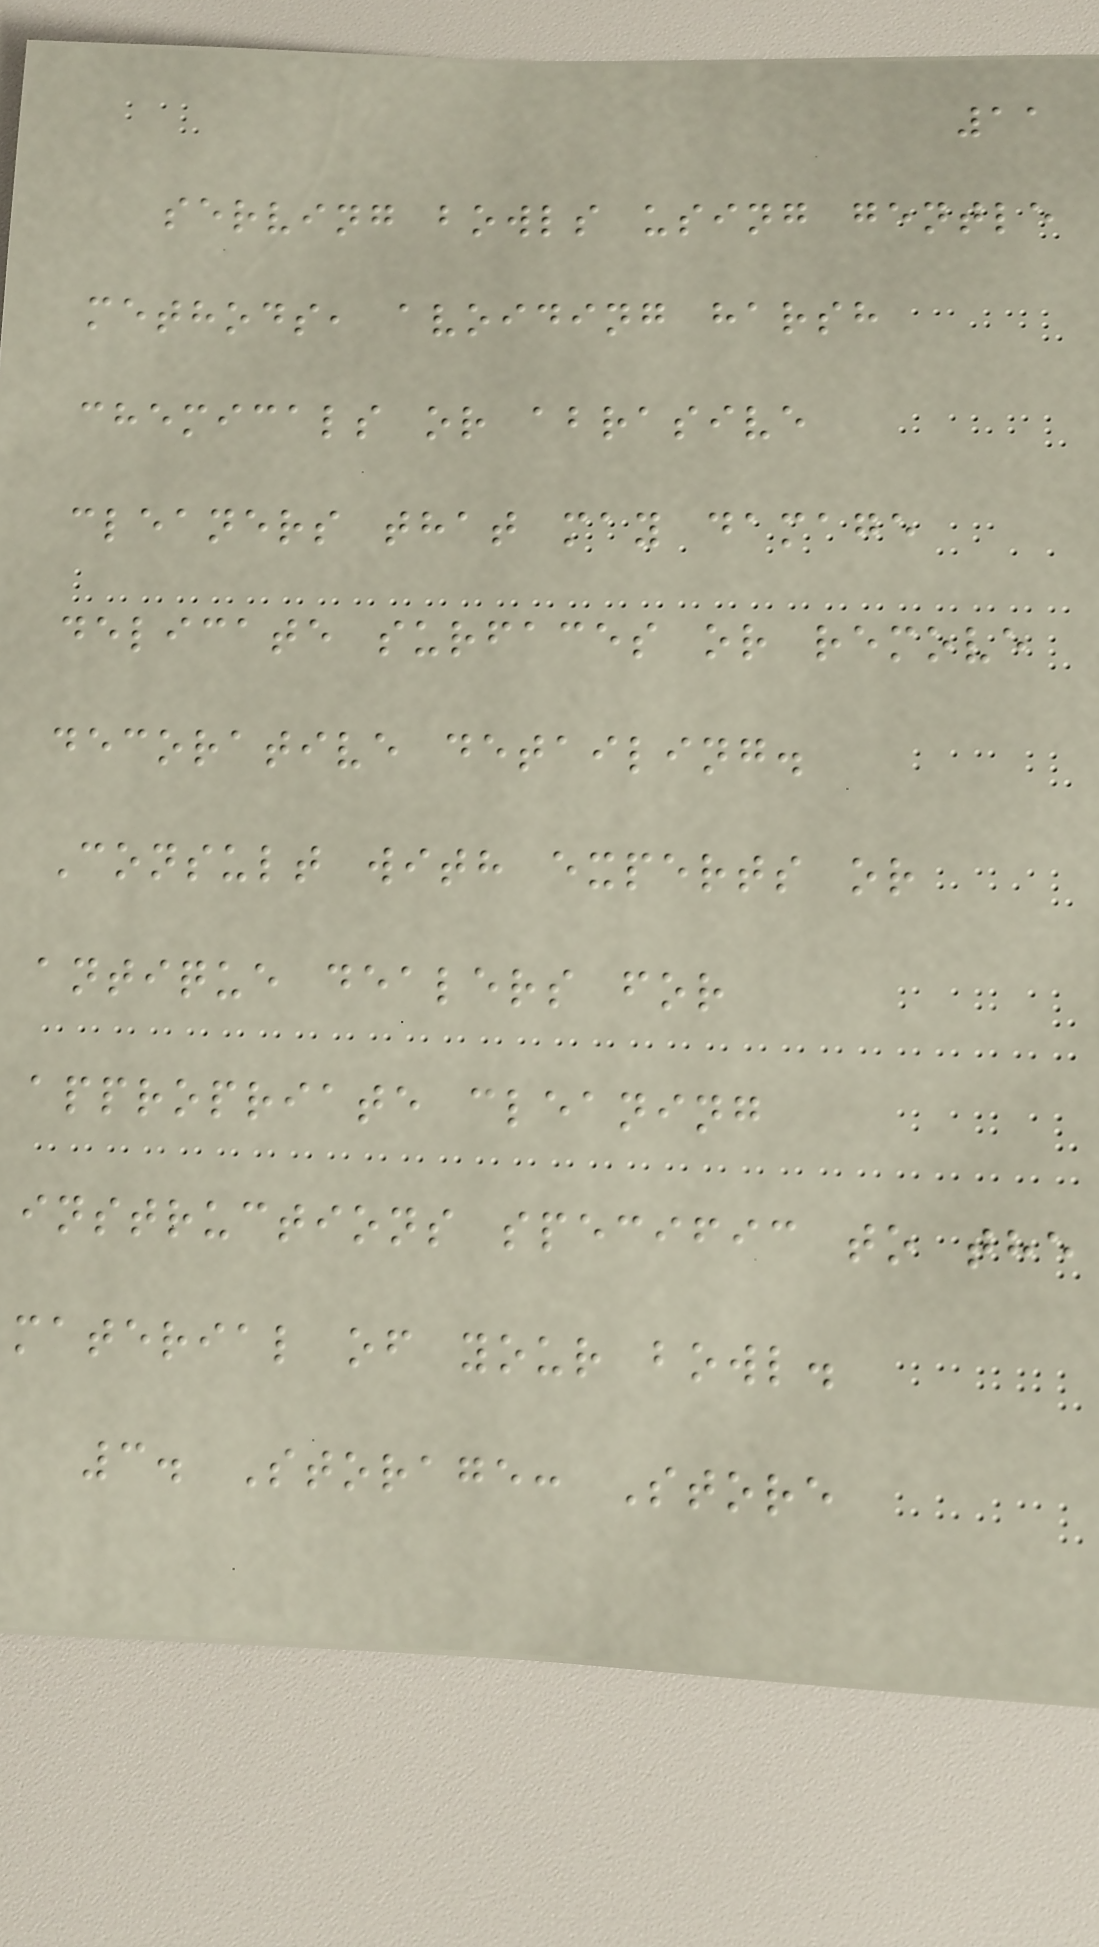11
serving bowls using gentle
methods, avoiding harsh
chemicals or abrasive
cleaners that may damage
delicate surfaces or remove
decorative detailing.
Consult with experts or
antique dealers for
appropriate cleaning
instructions specific to the
material of your bowl.
3. Storage: Store
